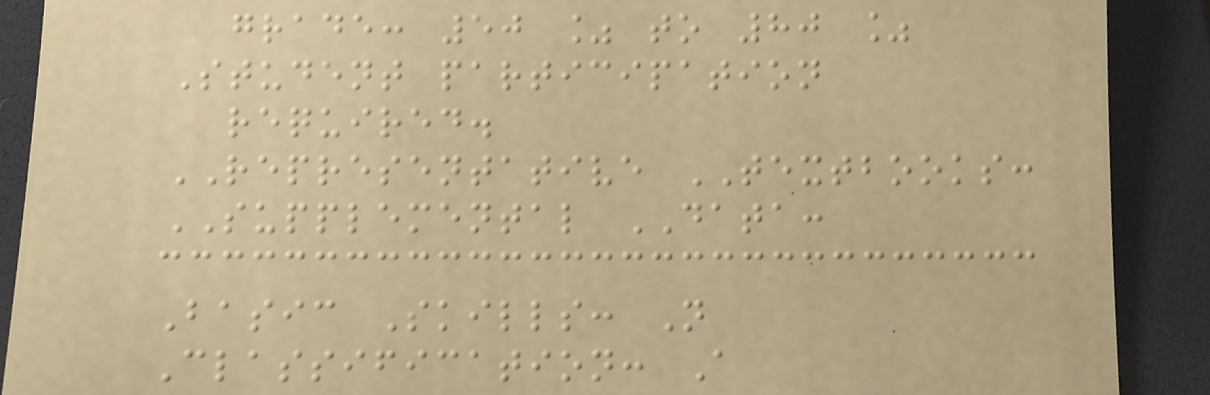grade: 50 % to 80 %
Student participation
required.
REPRESENTATIVE TEXTBOOKS:
SUPPLEMENTAL DATA:
Basic Skills: N
Classification: A
